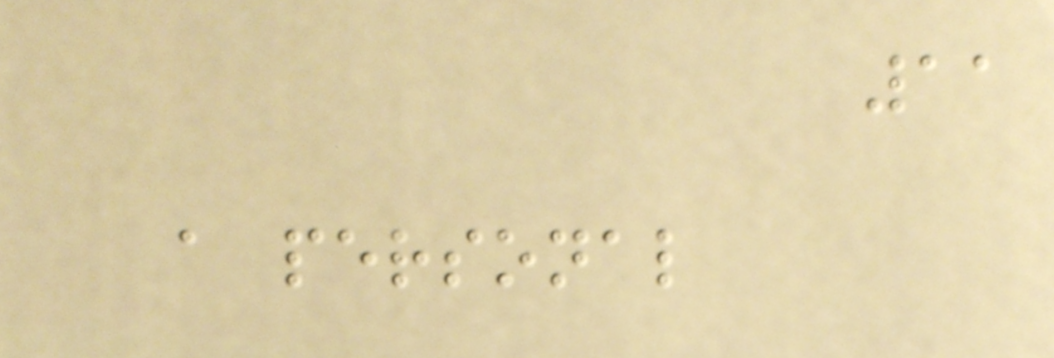11
a personal
